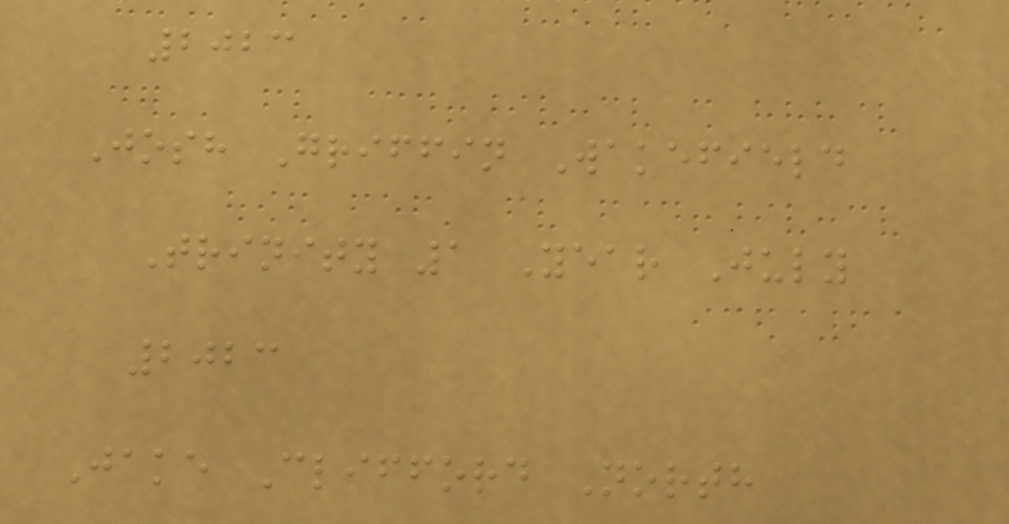2023
Josh Griffin Wakefield
Trinity 1 Year July
2023
Jake Clifford North
